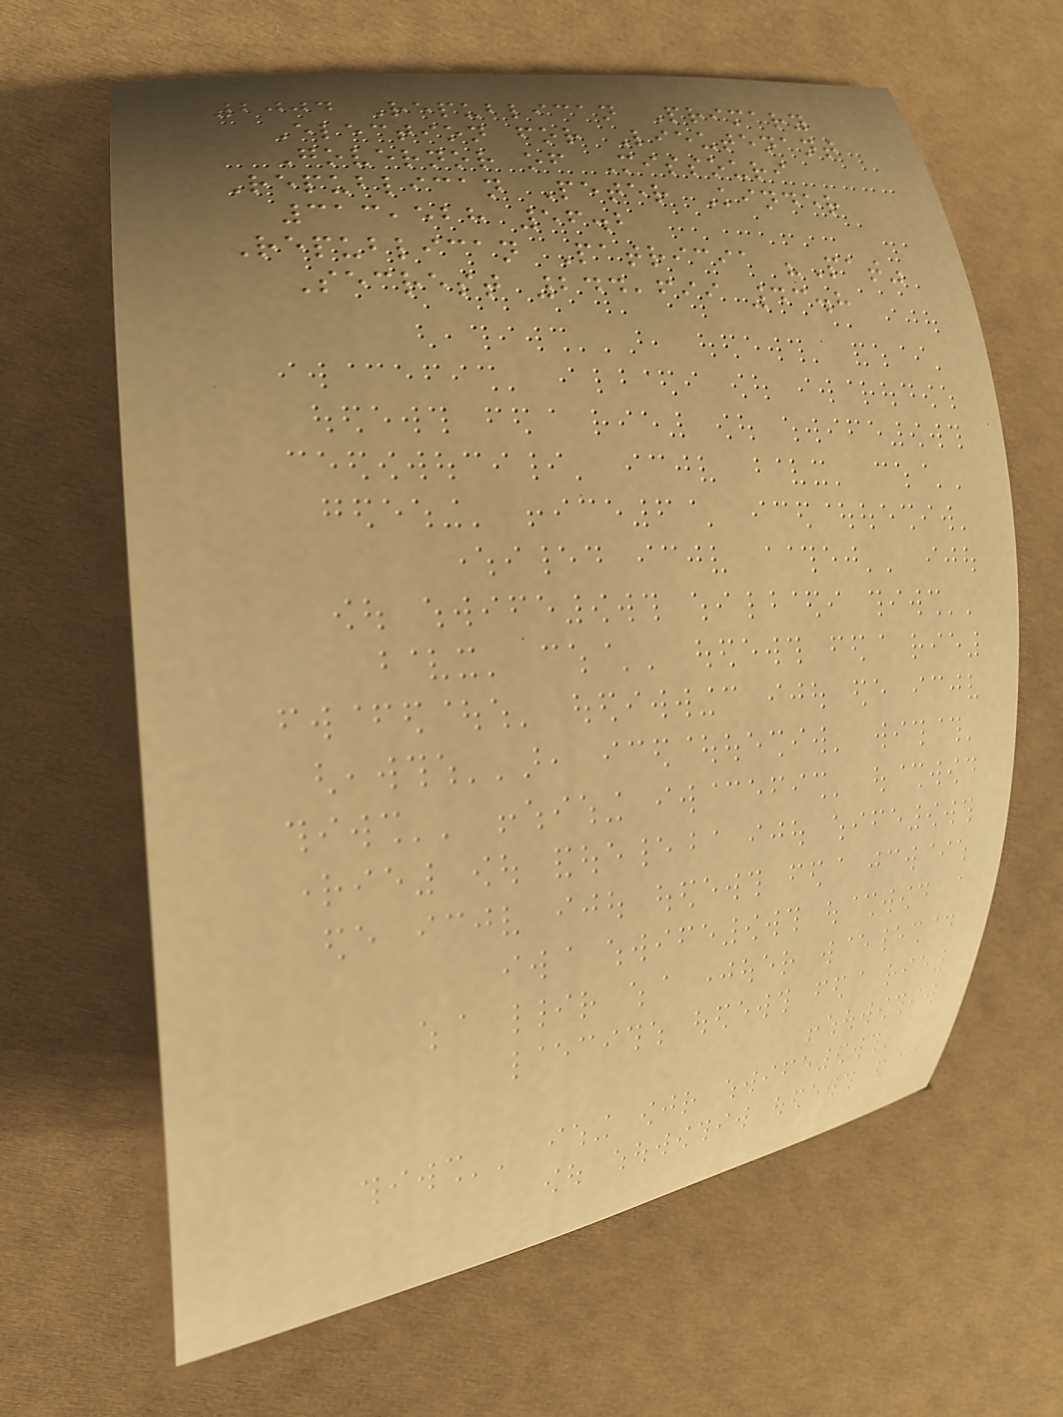2004 Republican Primary
Election for Lieutenant
Governor of Missouri
Republican Peter Kinder
313,528 56.2
Republican Patricia "Pat"
Secrest 244,699 43.8
